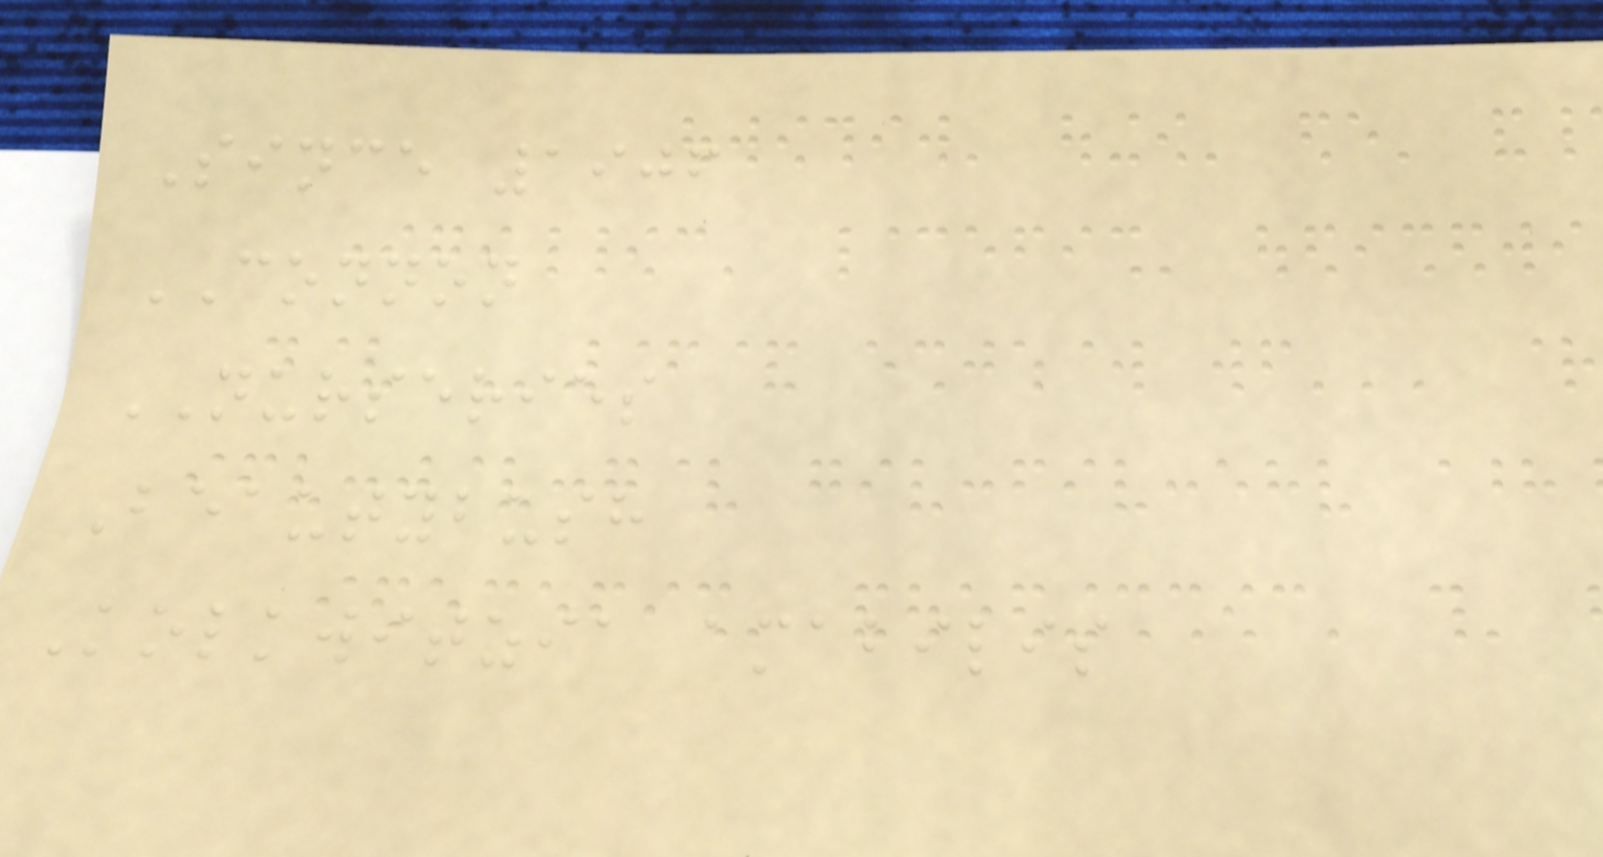Since 1906
CONNON
NURSERIES
Beautybush
Kolkwitzia amabilis
